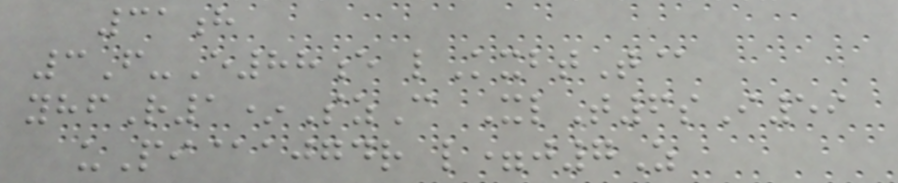31h
3F-E88e lKxbtT@
yhfR1*SzC XlT6sI59
uPi@ajgdr l=j7Z
